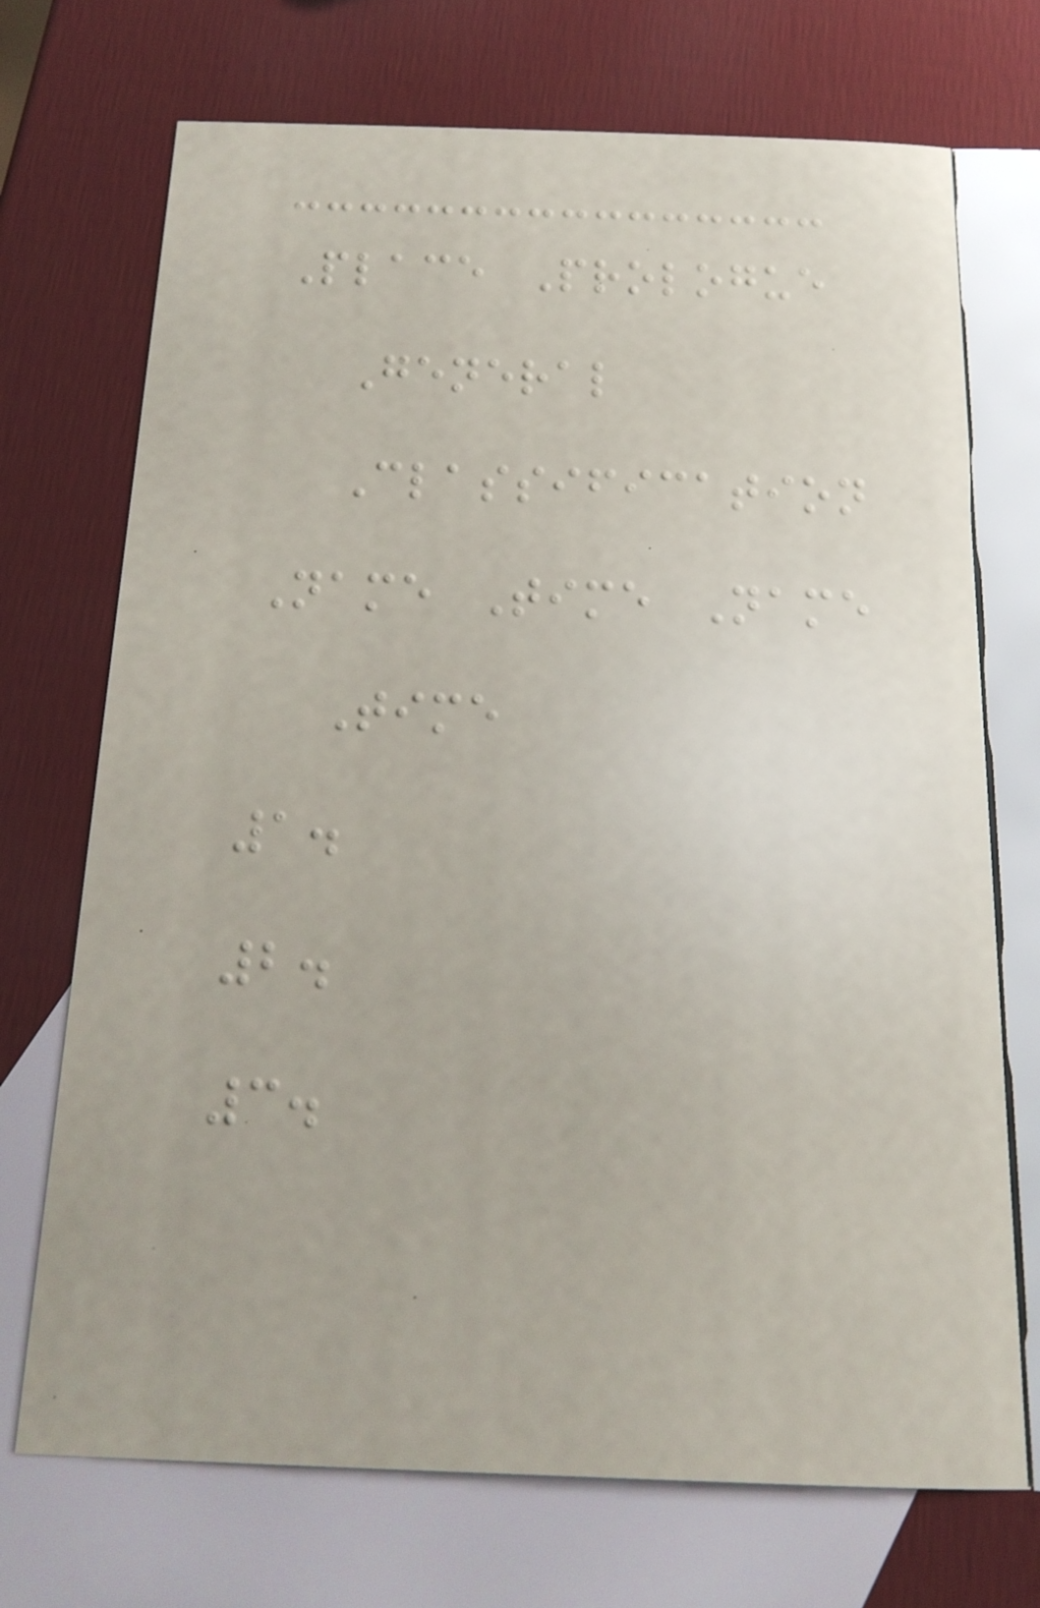Place Prologue
General
Classification
Name Time Name
Time
1.
2.
3.
